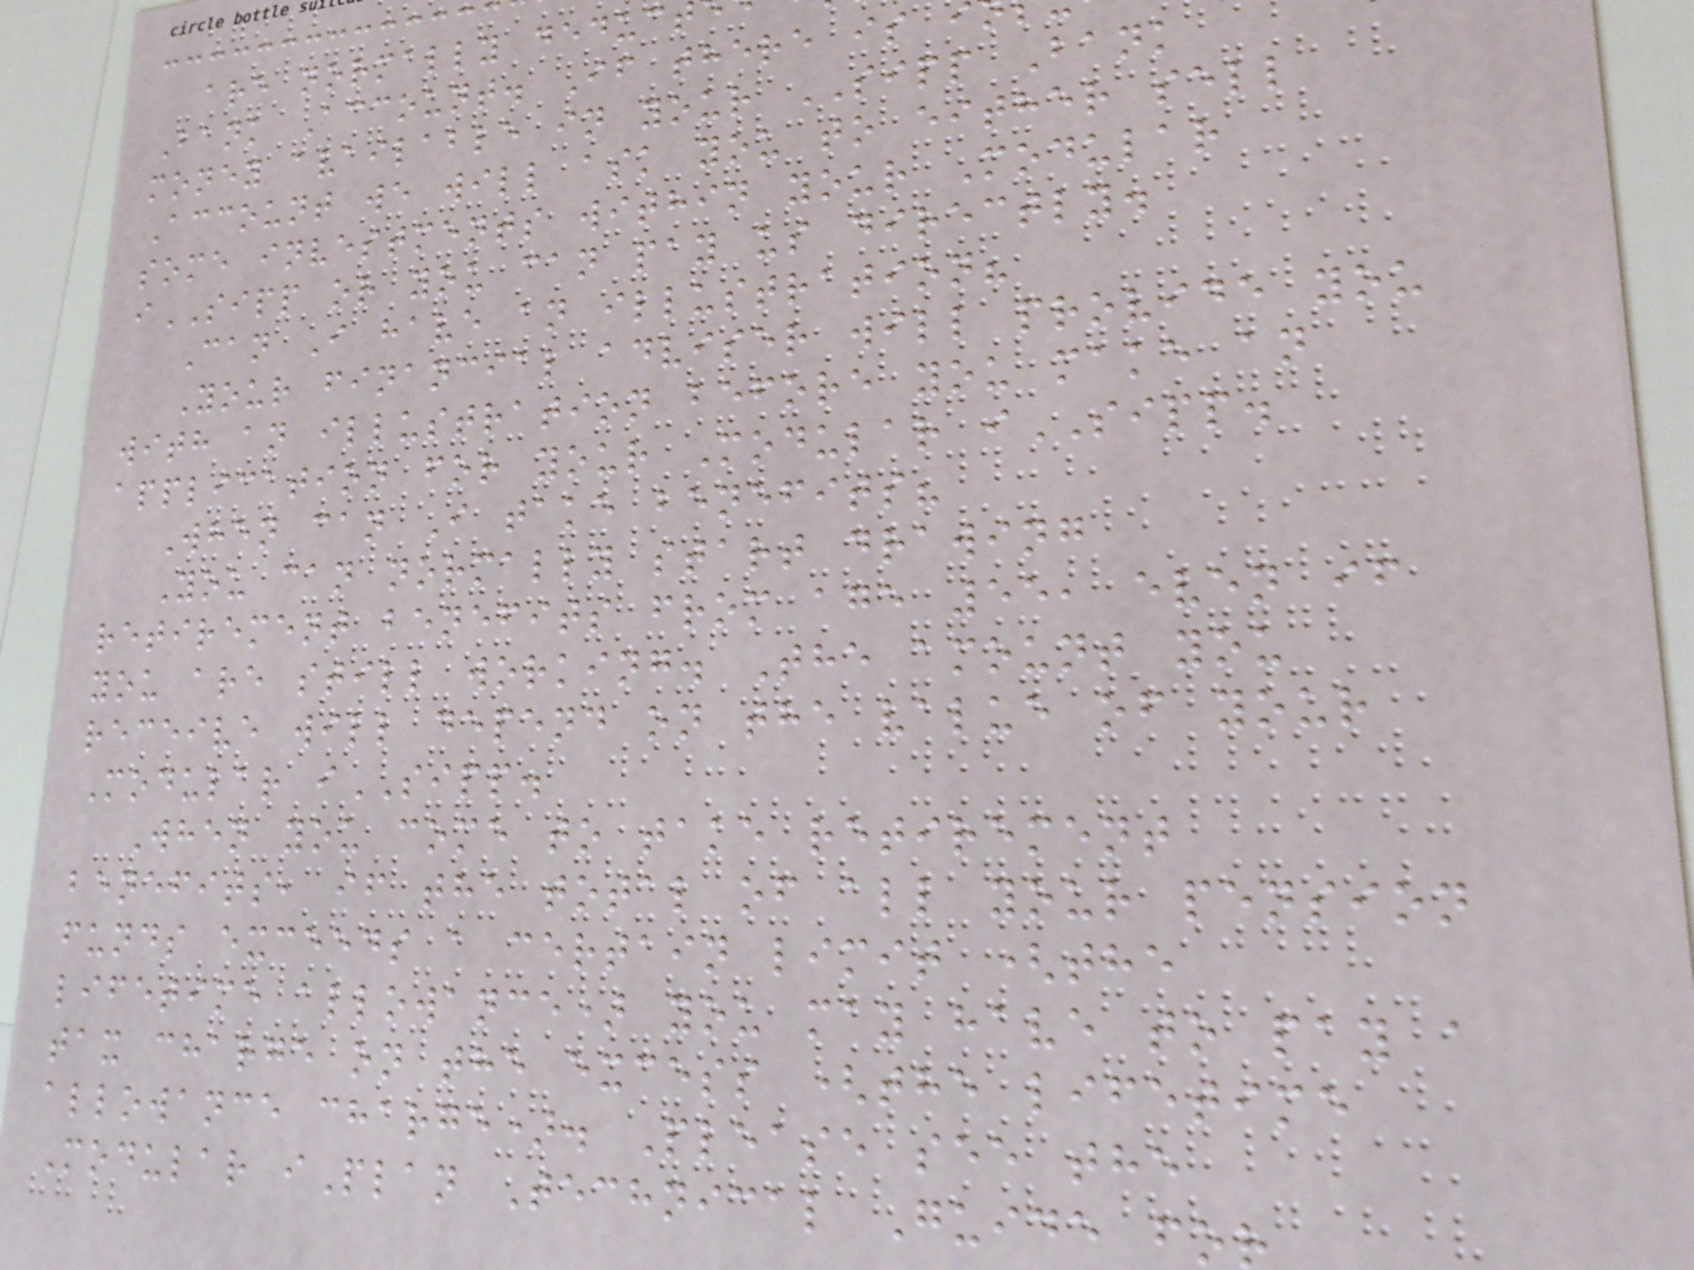are normally deduct
Bank Account. If there is i
money available in your SIPP Bank
Account we will ask you to either sell
some investments within your Modular
iSIPP or you can pay us directly.
Can I have an illustration?
Your financial adviser will provide you
with an illustration before you make an
application for your Modular iSIPP.
When can I take benefits?
You can normally start drawing
retirement benefits from age 55, even if
you are still working. The amount you
receive will depend on the value of your
Modular iSIPP.
When you come to take retirement
benefits, if the total of all your pension
funds exceeds a certain limit (the
lifetime allowance) you may have to pay a
tax charge on the excess (the lifetime
allowance charge). Please see the
Modular iPlan Technical Guide fo
